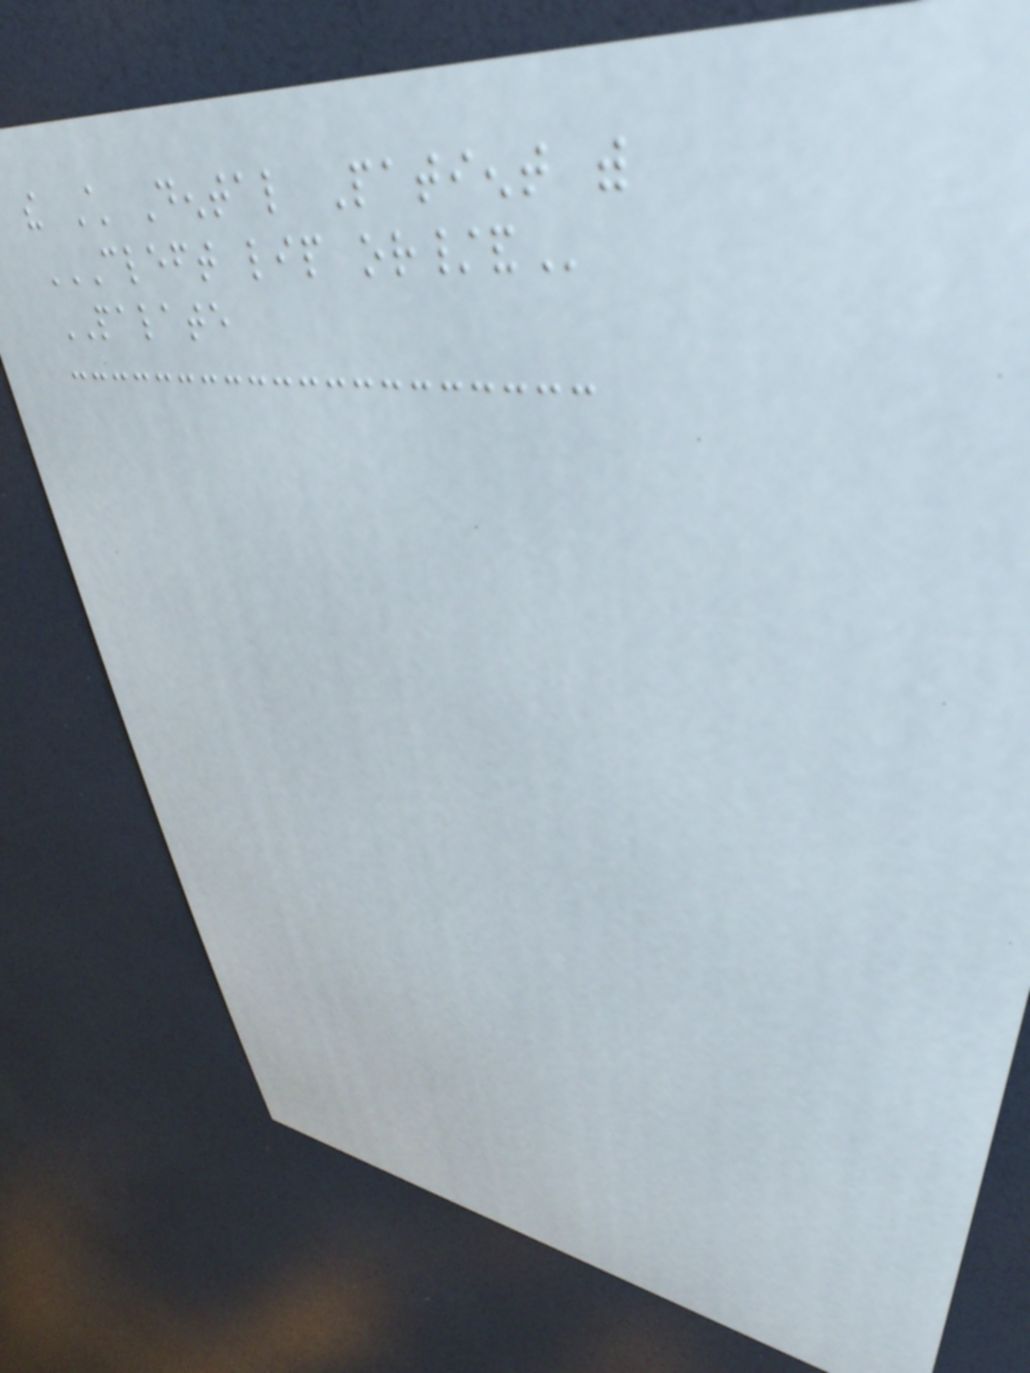the Child Dental Patient with
CLEFT LIP OR/AND
PALATE
